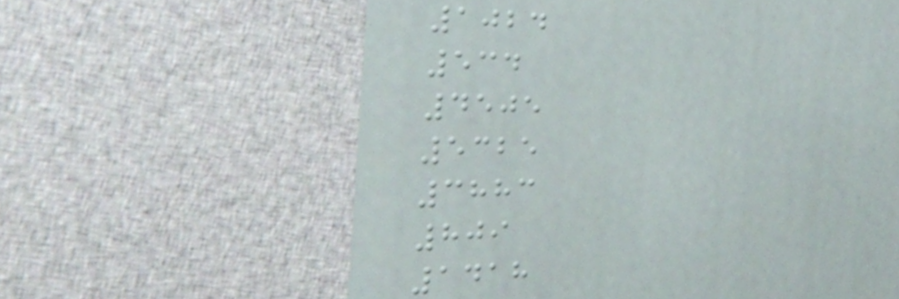1024
534
4505
5325
3883
809
1418
